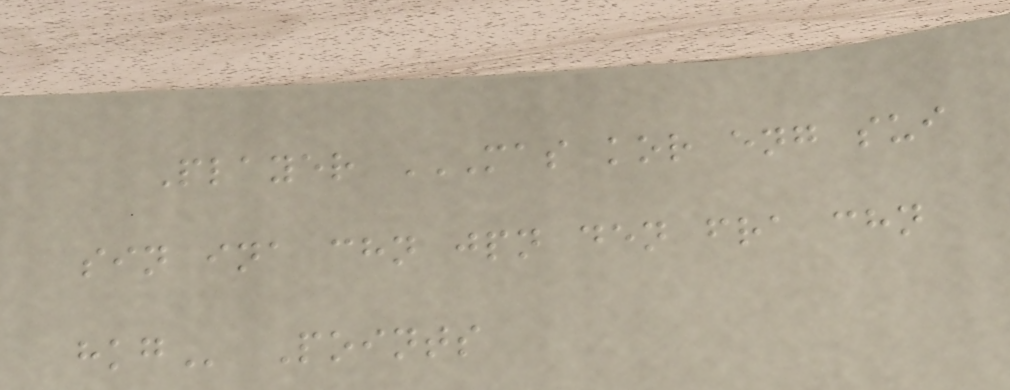Player MAS KOR ENG SUI
SIN INA CHN JPN DEN FRA CHN
HKG Points
